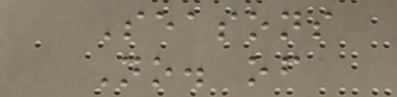Seasons
No. of
